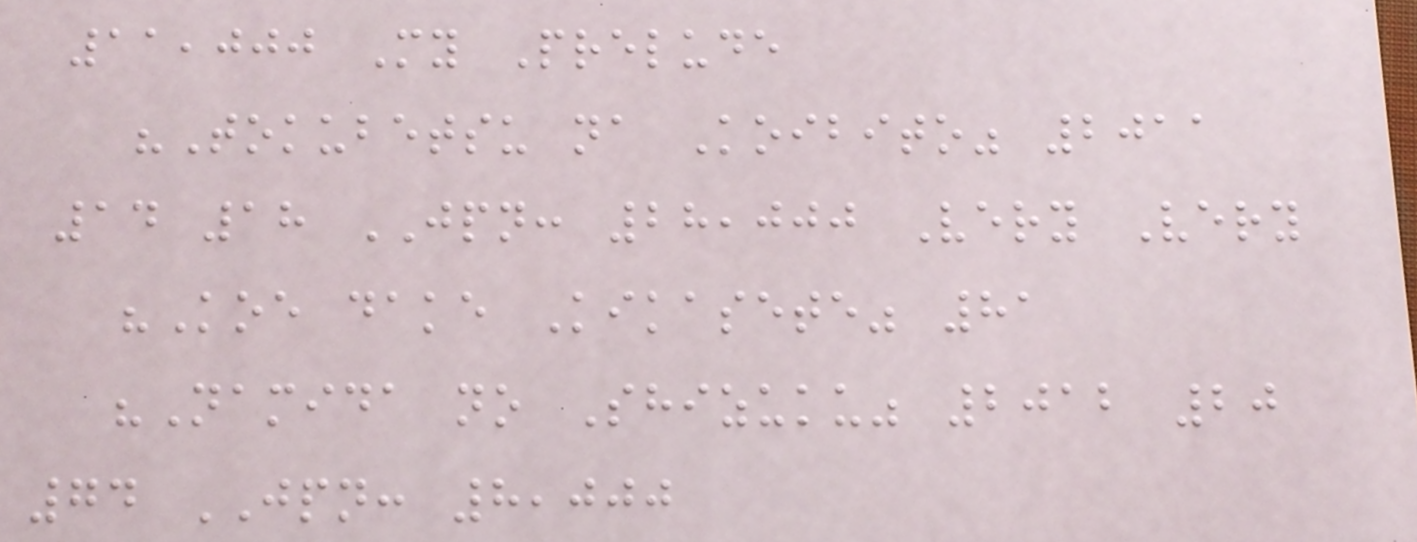11,000 My Prelude
"Tokubetsu na Koibito" 2011
14 18 JPN: 28,000 Very Very
"Koe dake Kikasete" 81
"Namida no Shizuku" 2012 20
74 JPN: 8,000
